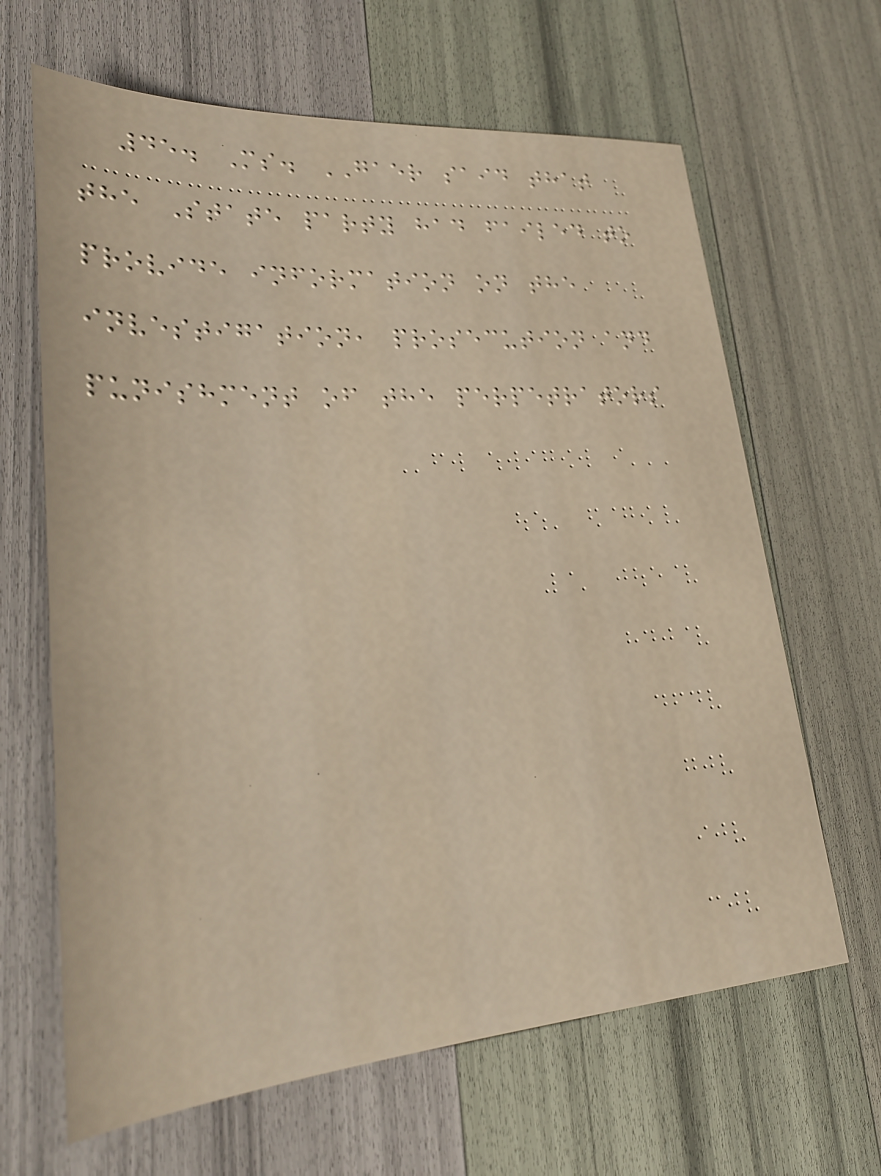45. Ms. GAER said that
the State party had failed to
provide information on the
investigation, prosecution and
punishment of the perpetrators
